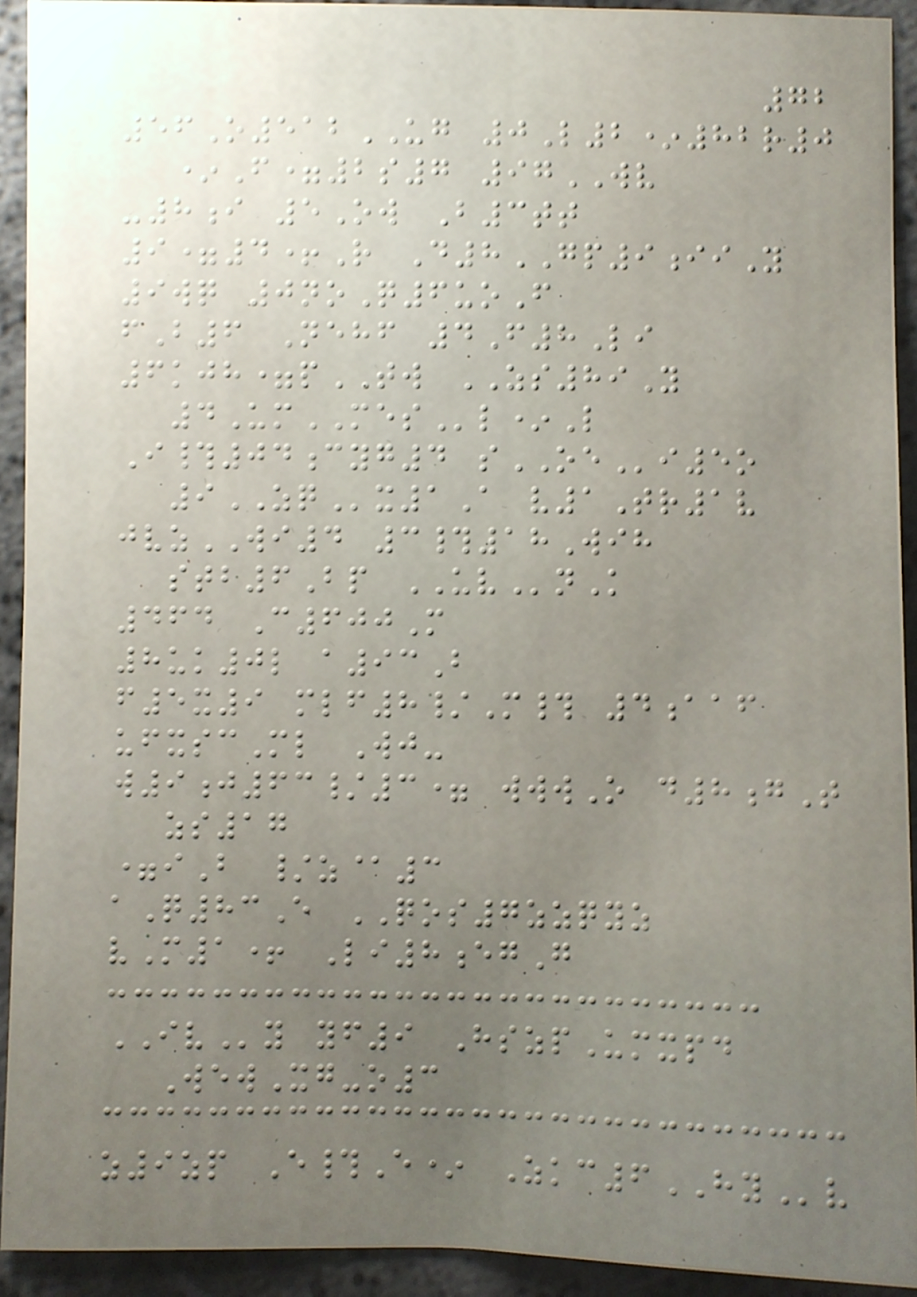72
56O512UG 0L2*82r0
*F=2s7 97WV
-8i 5Ow B3tt
9=4+R D8GP9iiY
9wq 0noQ6uoF
fB6 Nehf 4F8Li
6kjh=pTW ZS89Y
4UmMESl*L
I#04cyg4 sOEi5o
9ZQx1A v1Tr1v
jvzWI4 3#18Wih
stb6Bp UVnK
464 C600M
8uk0l a93B
f5x9 mlf8/M# 4aaf
ufxscMl Wj-
w9j63/3= wwwO d8gT
zs17
=iB /z@3
aQ83E QOS7zzqyz
vM1+ Li8egG
IVy yf9 HszpUmxpd
WewXg-o3
z9zp E#E* Zkc6HYv
